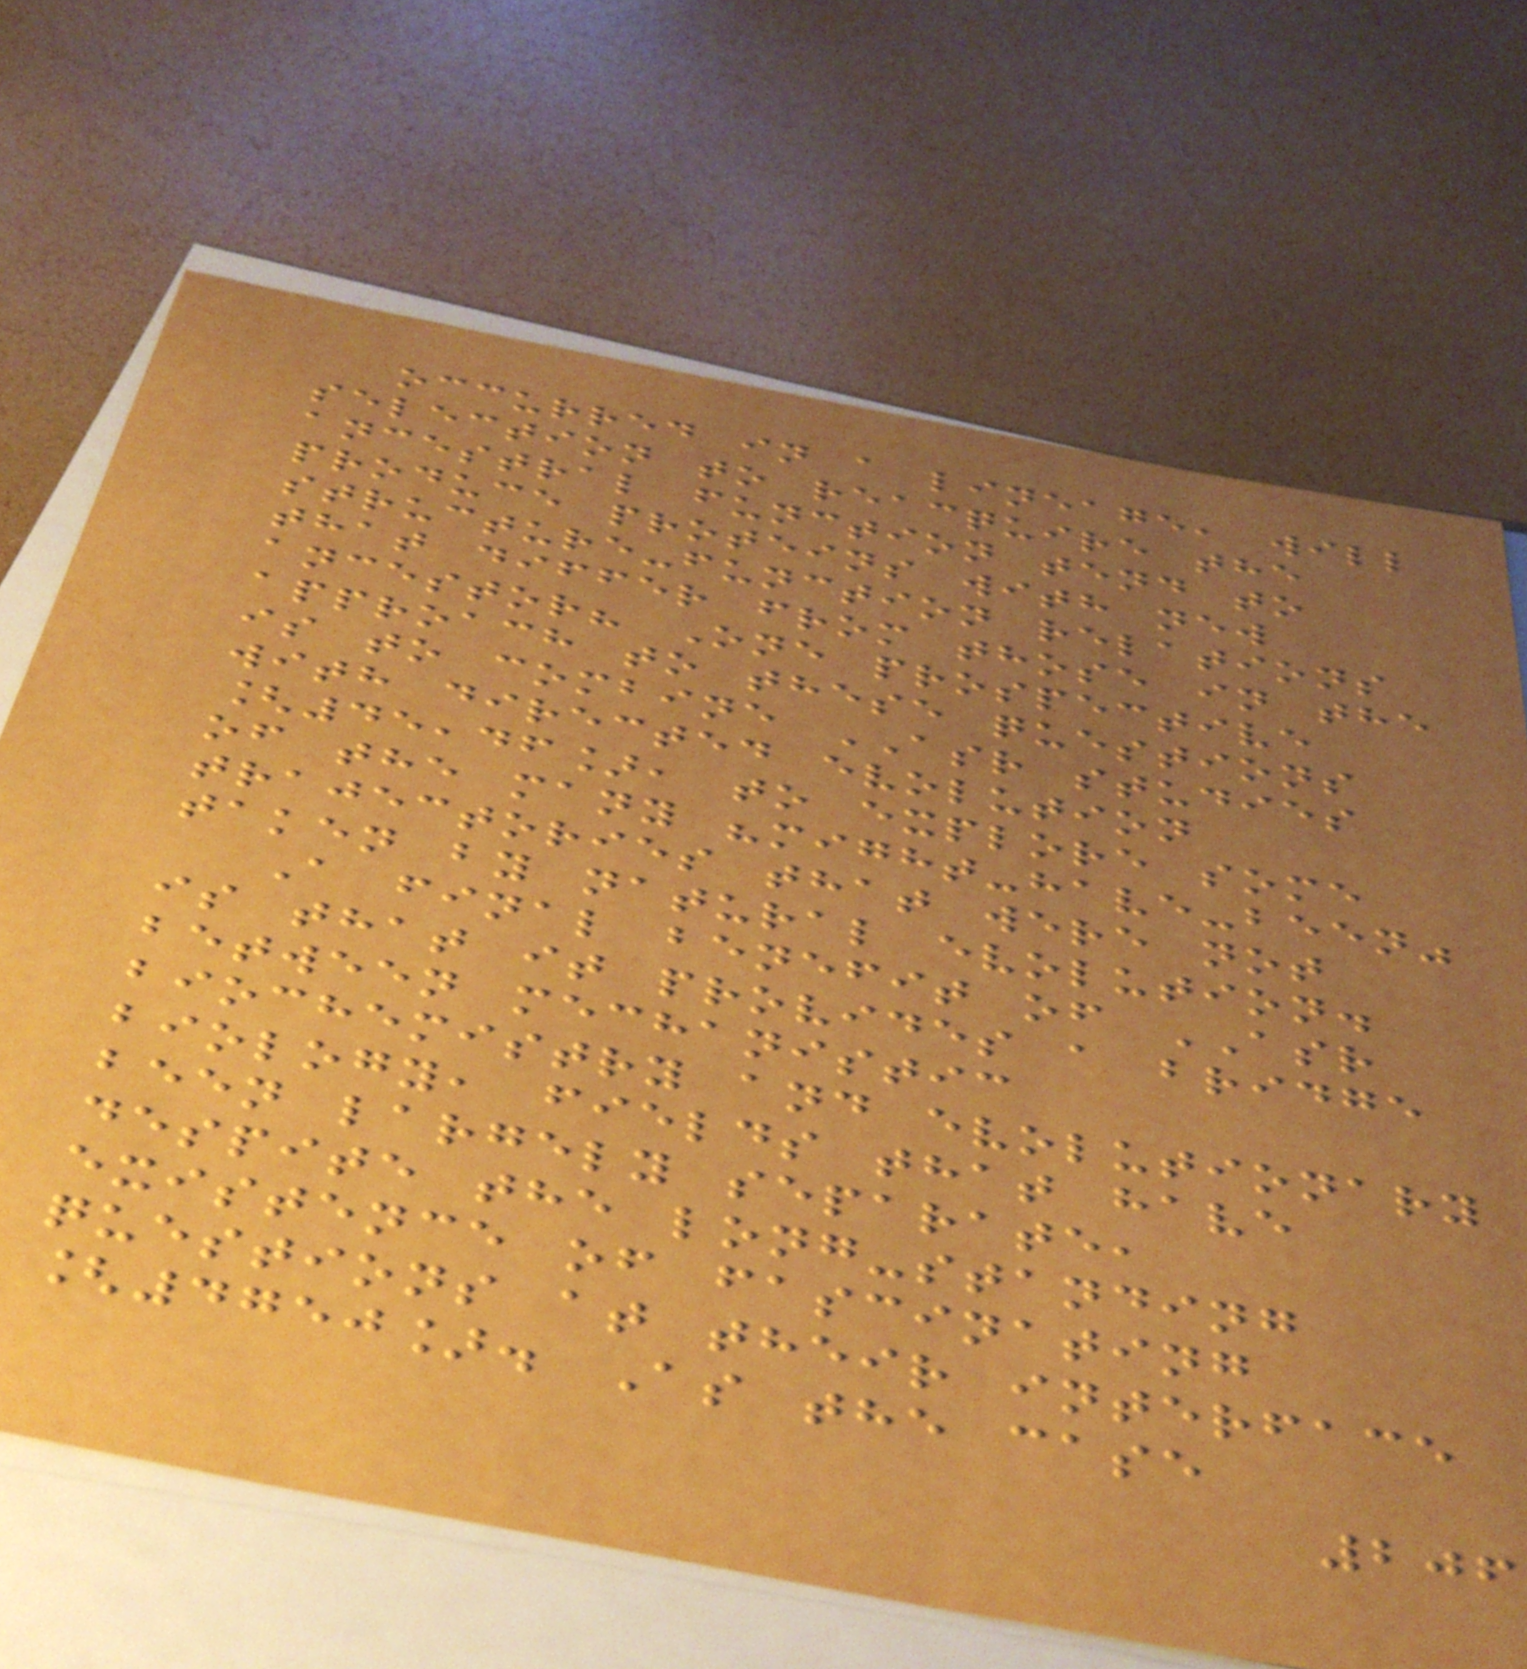occurred in a lineage, will
selection to reacquire the
ancestral function tend to
produce proteins with new
structure-function relations
that differ from those in the
ancestor? One prospective
approach to these questions
is to combine ASR studies
with directed evolution
[45,46], to explore some
of the many "might-have-been"
trajectories that were not
taken by natural evolution.
A final benefit of ASR
is that it provides a bridge
between mechanistic
biochemistry and evolutionary
biology, fields that have
been largely separate,
despite the long-standing
existence of fascinating
questions at their interface
[4750]. As the case
206
